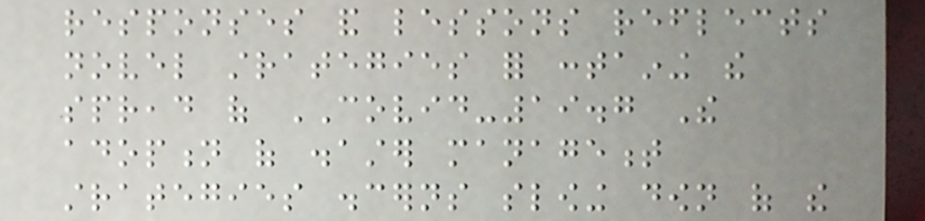responses and lessons reflects
novel strategies for containing the
spread of COVID-19.7 The
adoption of disaster management
strategies discerns slowing down of the
